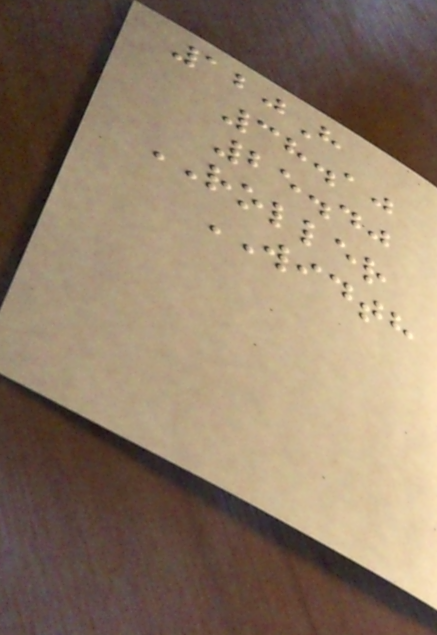120H
38.10
25.40
ROLLER
WIDTH
